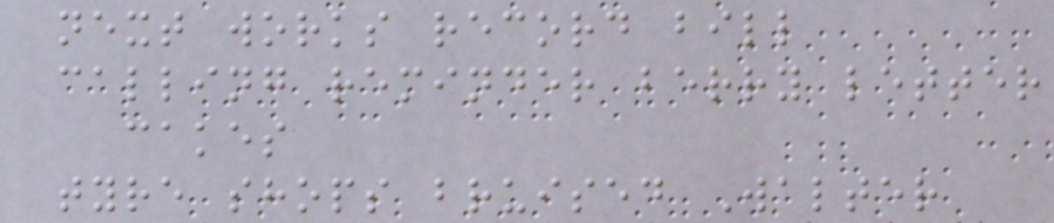next works record bill
calling reminder berry letter
cakes
tyre shops bruised Walter
